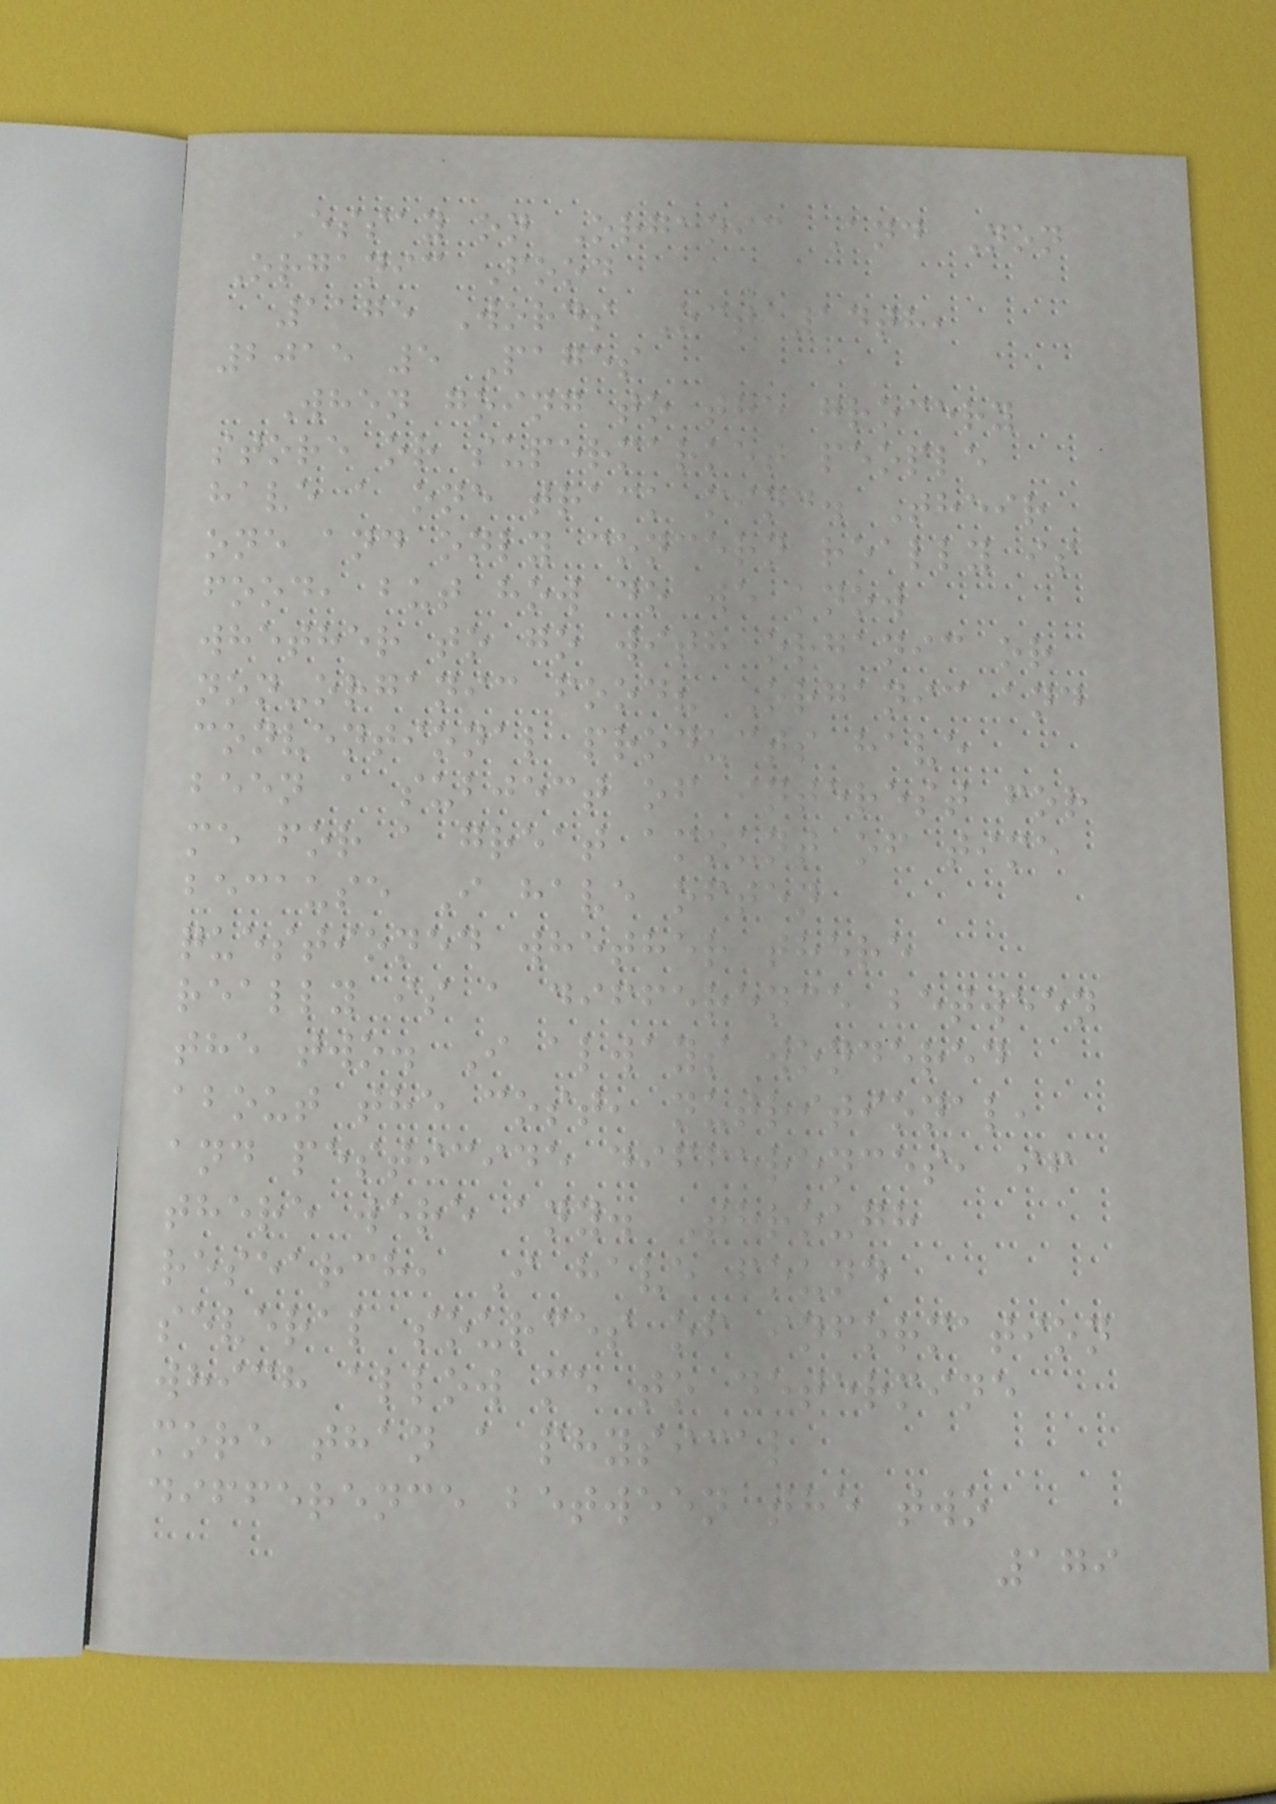Essay on Organic And Non
Organic Food
1175 Words Oct 14th,
2015 5 Pages
When going to the grocery
store or supermarket people
have a one track mind. Their
one and only concern really is
food, but how do we know
whether to go with organic or
non-organic food? Organic and
conventional products have
been a subject of interest for
me for a great amount of time
because I have often
questioned whether there
really is a difference between
the two. I always wondered
about the cost, nutritional,
and pesticide differences, if
there were any. Through
research, I have found
several sources of information
which allow me to determine
more than a physical
difference between the two
179
